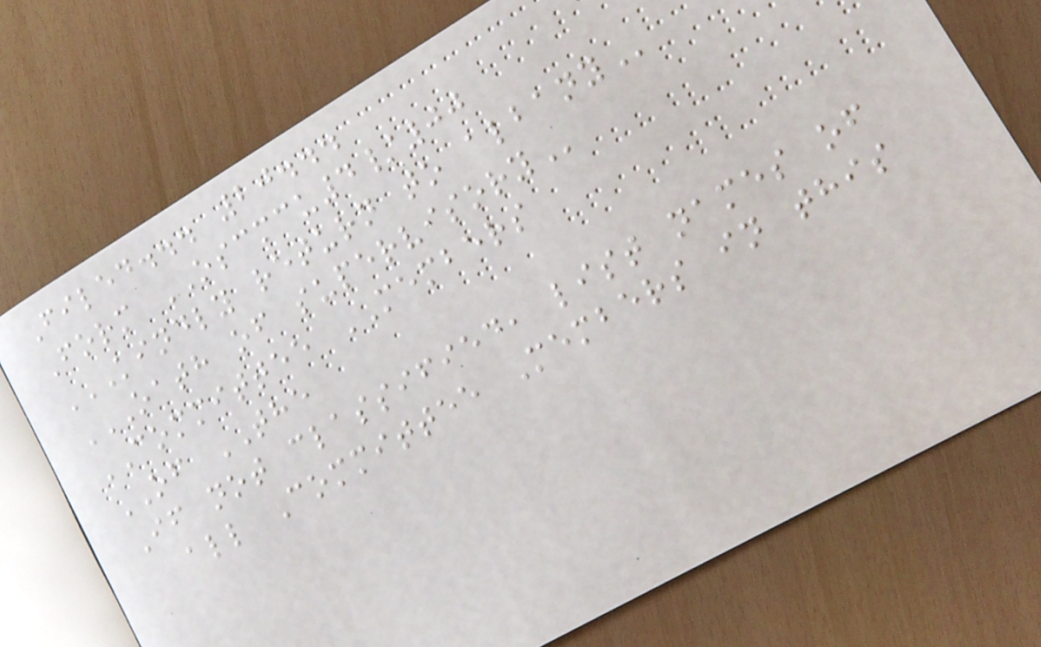Filed... 20...
Form OSCMCU4/00
KINDLY RETURN TO ALBANY
OATH OF SUPERVISORY
COMMITTEE MEMBERS
OF THE
If not classified, list names of
all Committee Members in this
